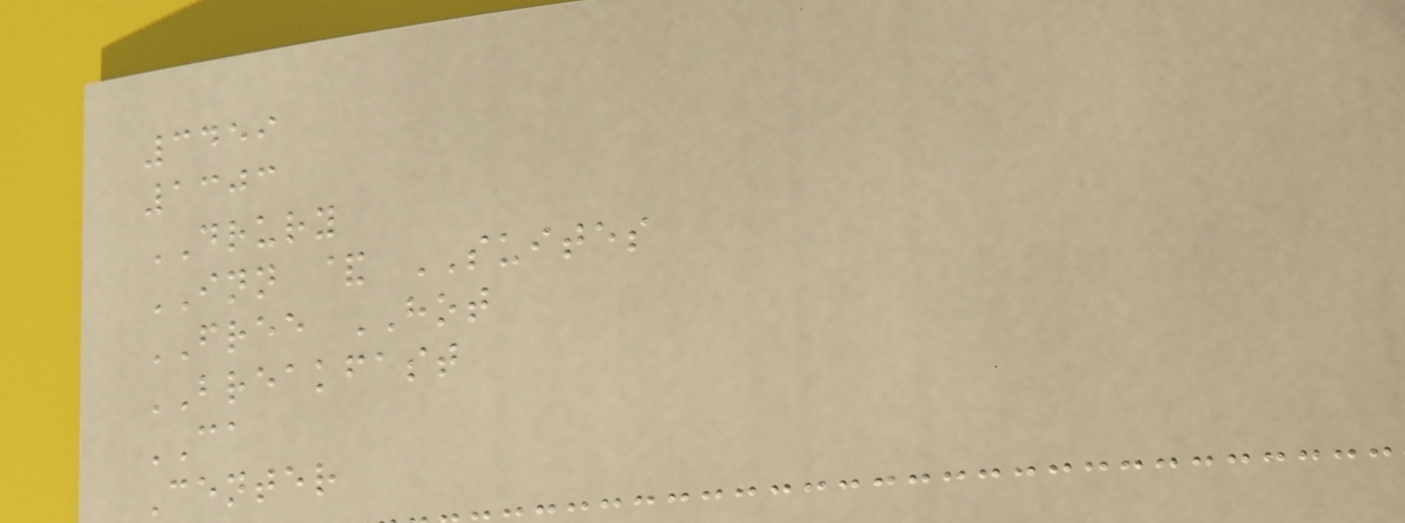3459
1303
DRURY
INN & SUITES
FREE HOT
BREAKFAST
CA
Center
